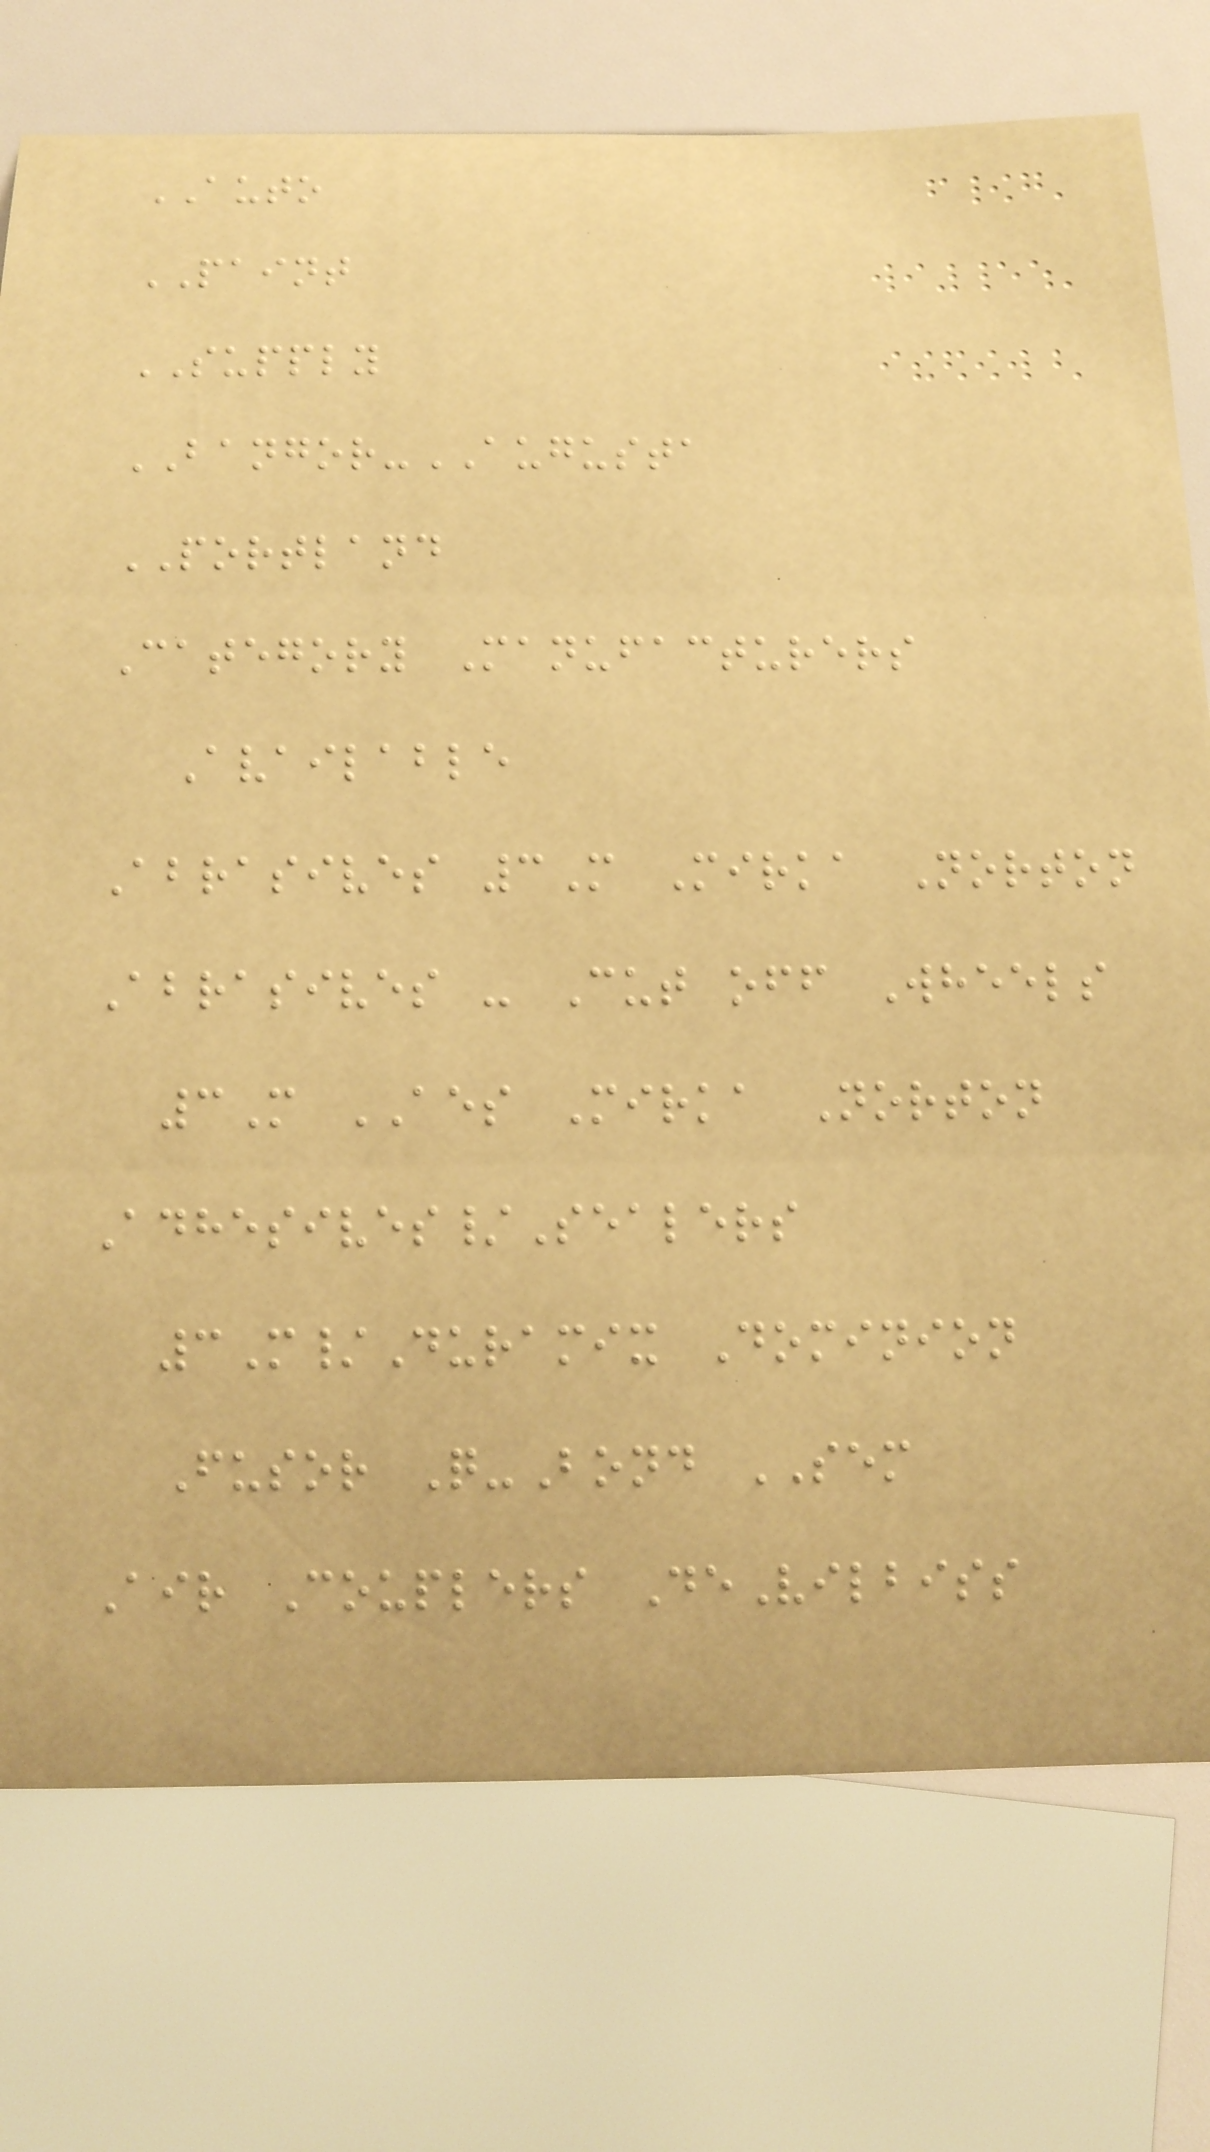AUTO
PAINT
SUPPLY
BANGOR-AUGUSTA
PORTLAND
Category Manufacturers
Available
Abrasives 3M Mirka Norton
Abrasives - Cut off Wheels
3M AES Mirka Norton
Adhesives/Sealers
3M/Duramix Dominion
Fusor Q-Bond SEM
Air Couplers DeVilbiss
